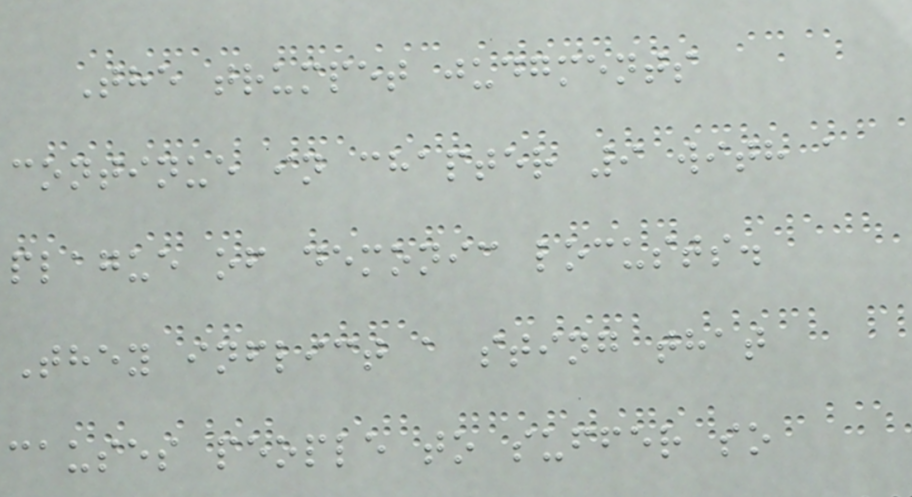The trumpet judgments
continue in chapter 9 with a
plague of demonic locusts.
They inflict a sting that
causes people to suffer so
